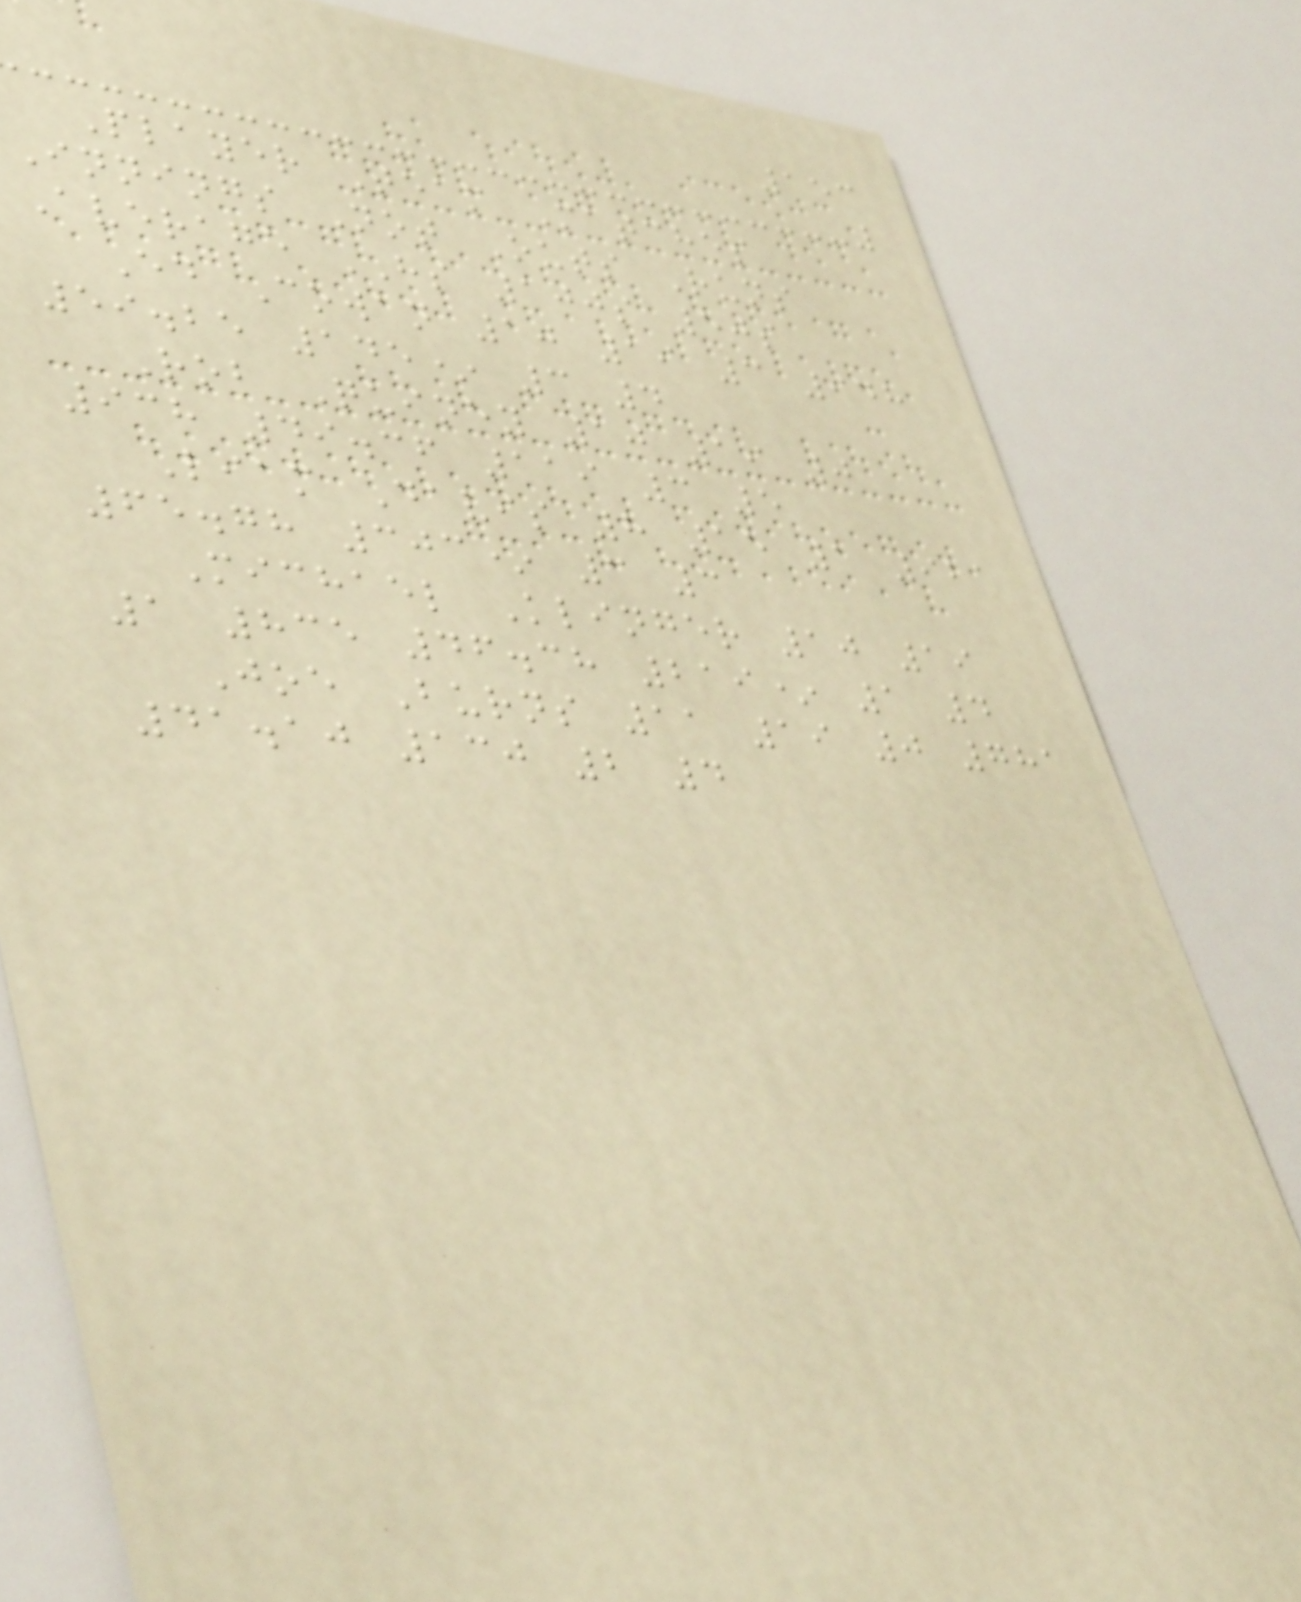153
Player Team Matches
Innings Not Outs Runs
Average HS 100s 50s
Ed Cowan 10 19 3 948
59.25 145* 3 4
Rob Quiney 10 19 0
938 49.36 119 3 5
Liam Davis 8 15 1 921
65.78 303* 3 3
Michael Klinger 10 19
1 835 46.38 219* 1 4
Joe Burns 11 19 0 781
41.10 130 2 4
